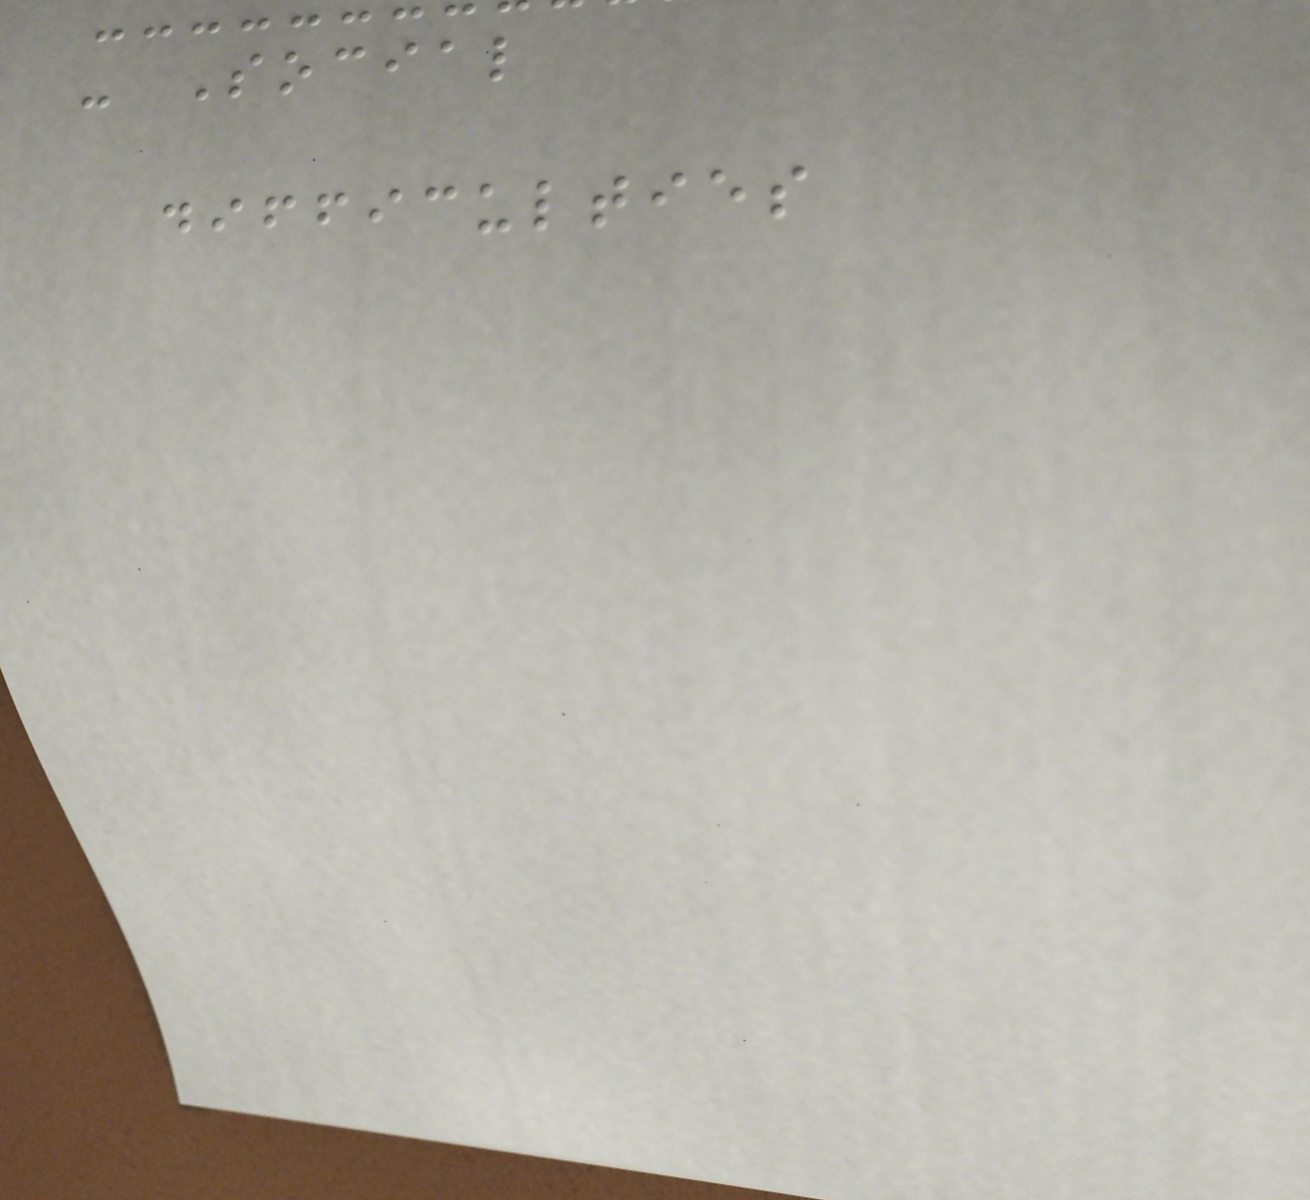- Social
difficulties
